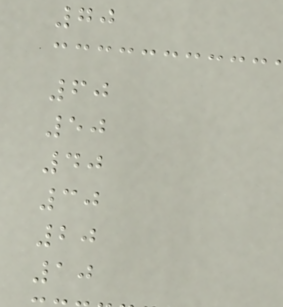70
60
50
40
30
20
10
